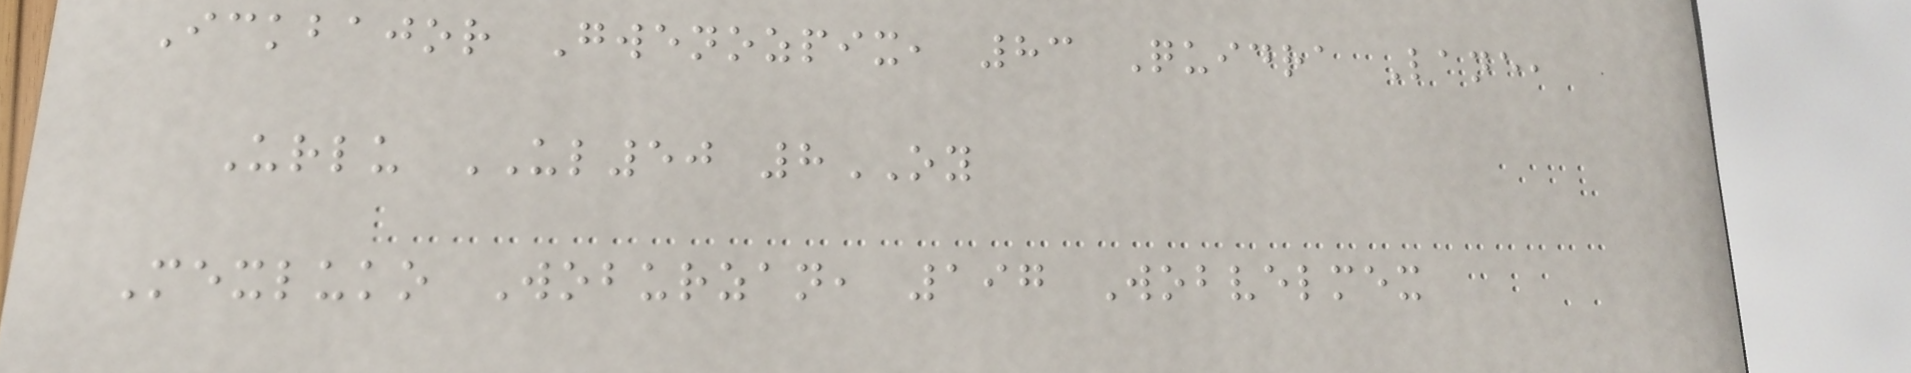Ickbajor Gwenozpix, 83 Quidra Lane,
Urlu UL50 8OY
Mexluko Woburzan, 197 Wobvelmex
